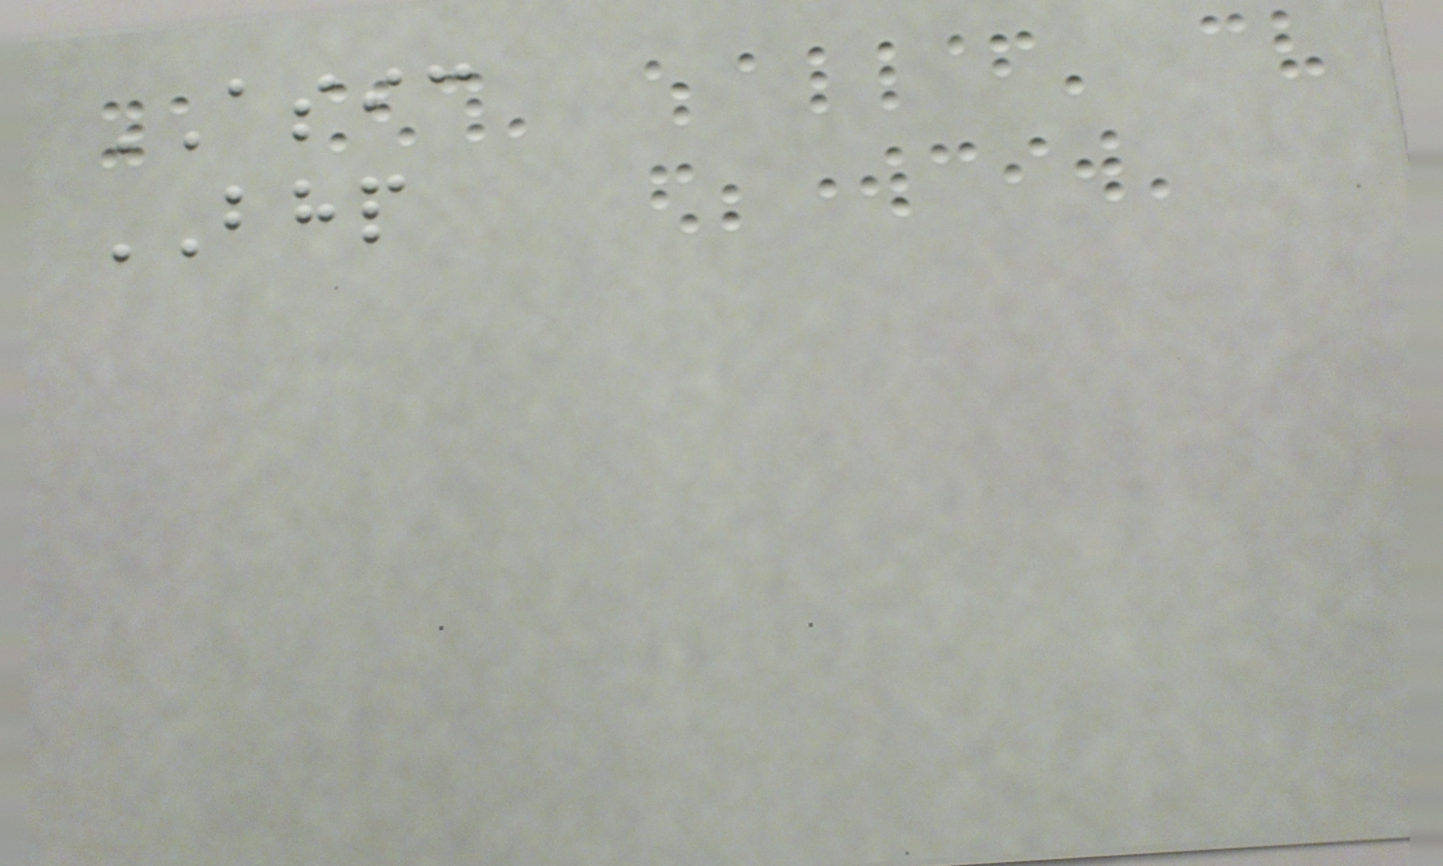ASIC
BHP
